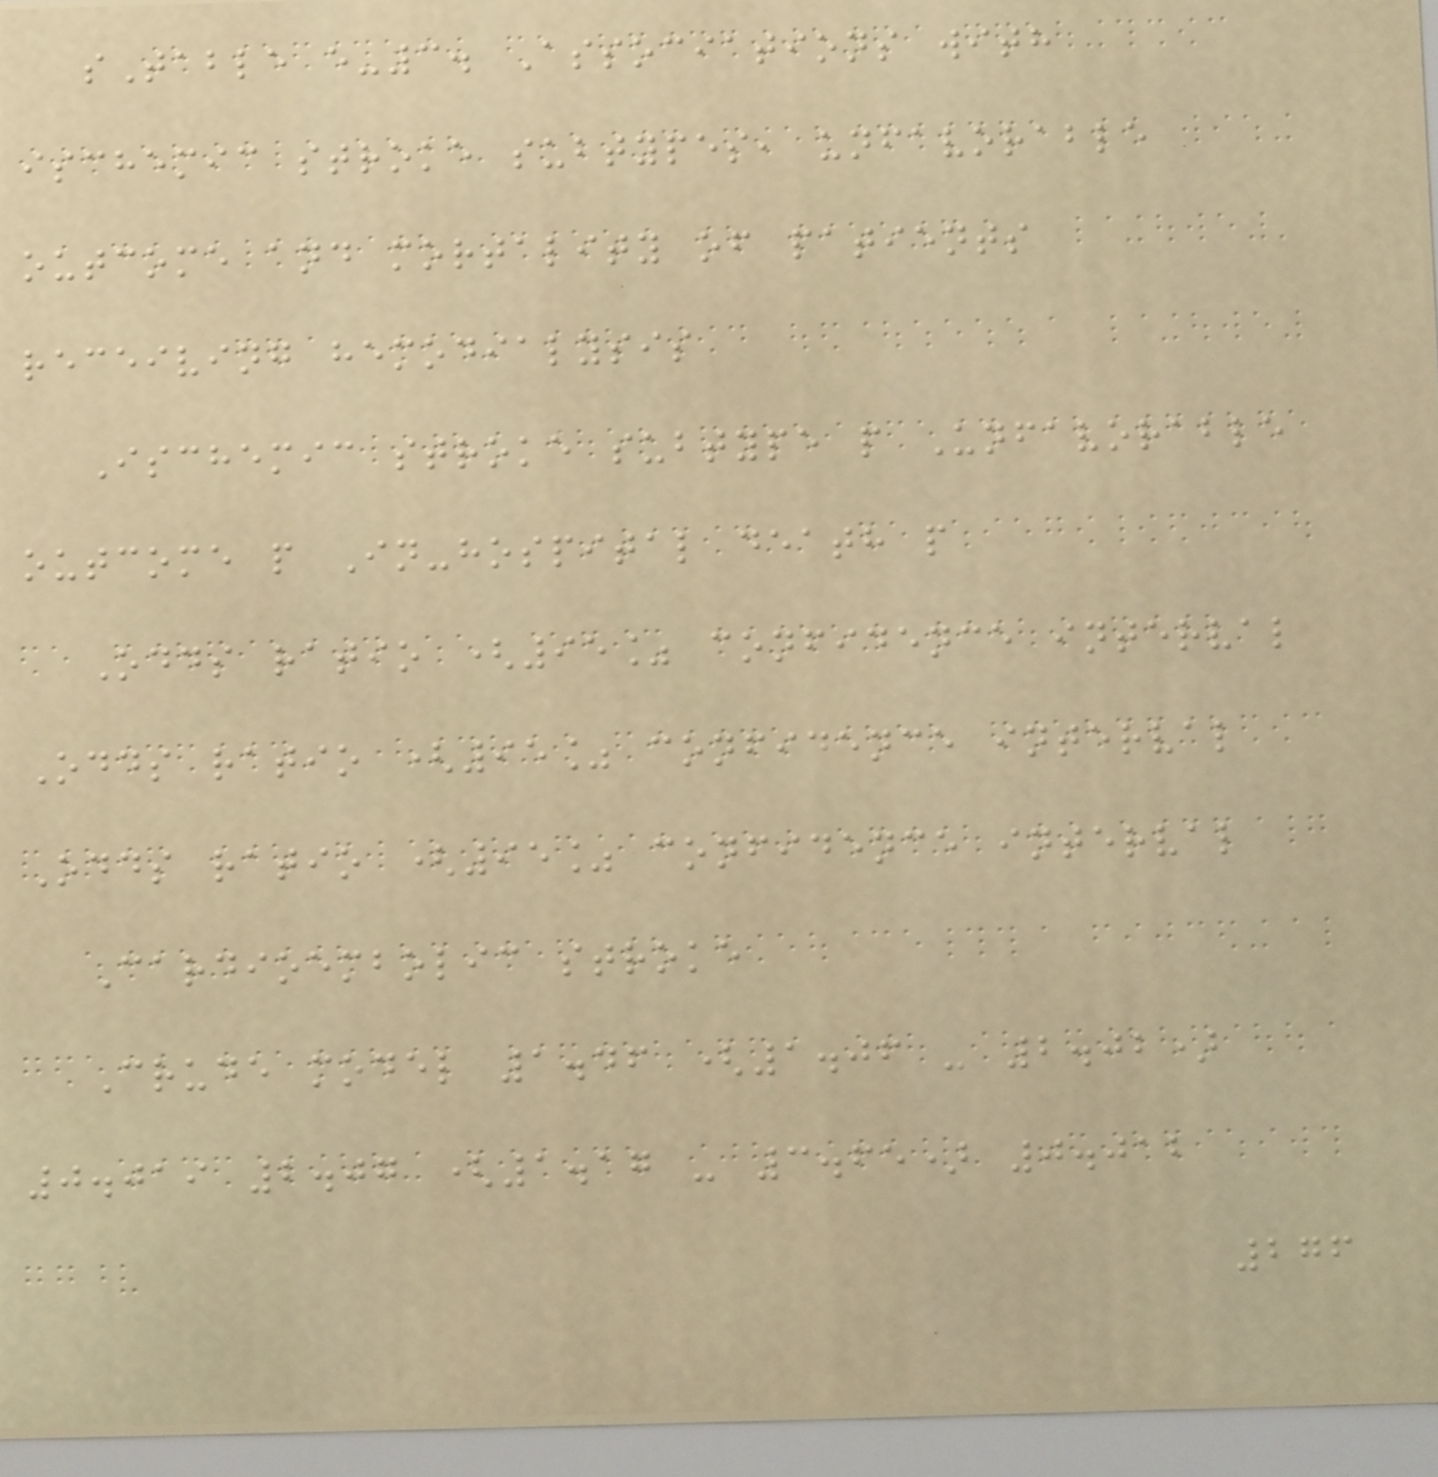sTable e-3. Associations with
ischemic stroke subtypes, unfavorable
outcome and mortality of patients
receiving hemodialysis
Ischemic stroke subtype p Unfavorable
outcome p In-hospital death p
Odds ratio (95% confidence interval
Odds ratio (95% confidence interval
Odds ratio (95% confidence interval
Cardioembolic stroke
Crude model 1.46 (1.06 - 2.02)
0.019 2.07 (1.17 - 3.65) 0.012
276
